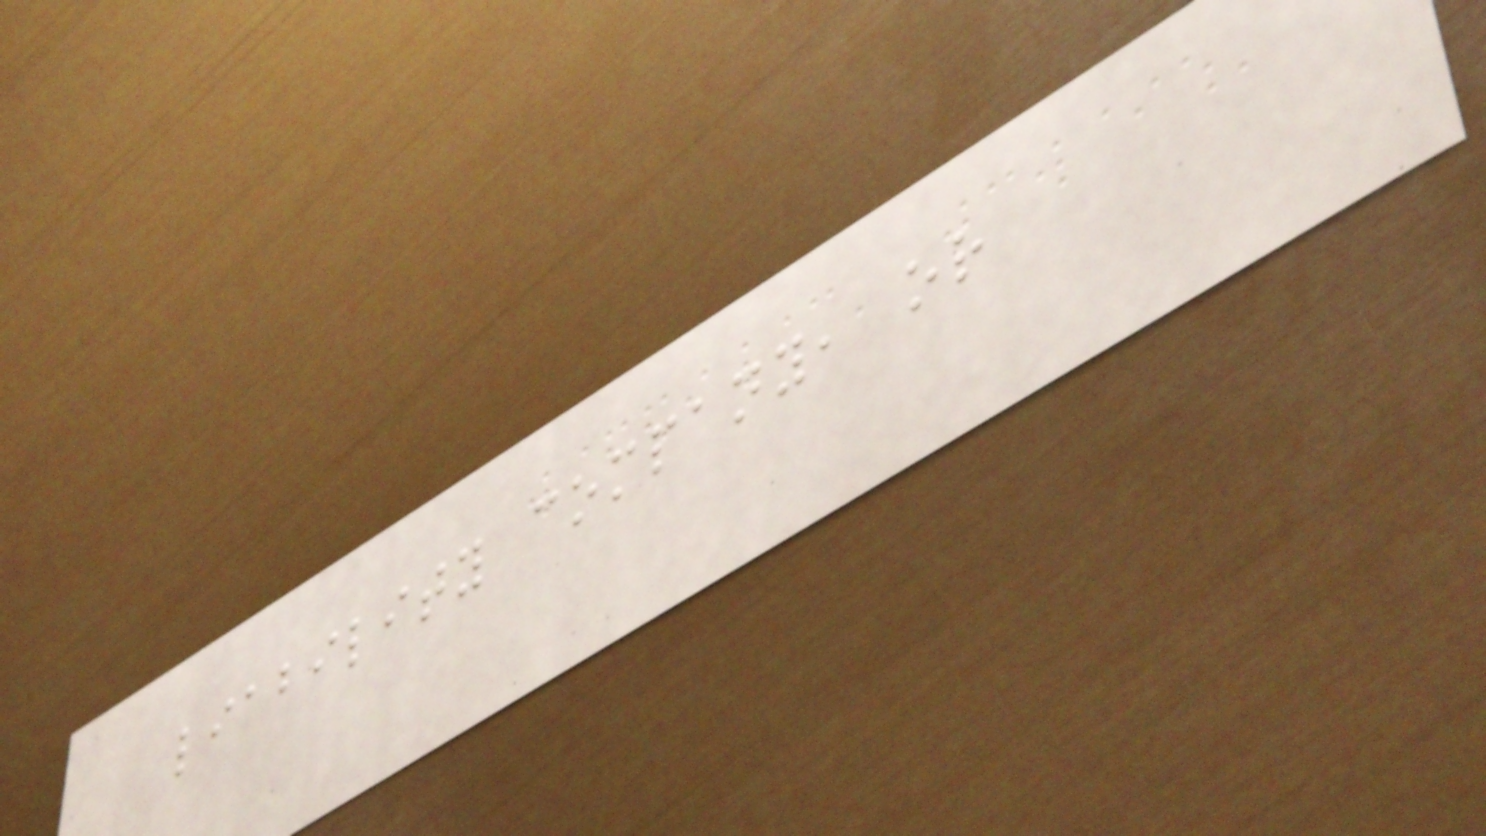liability company, or
